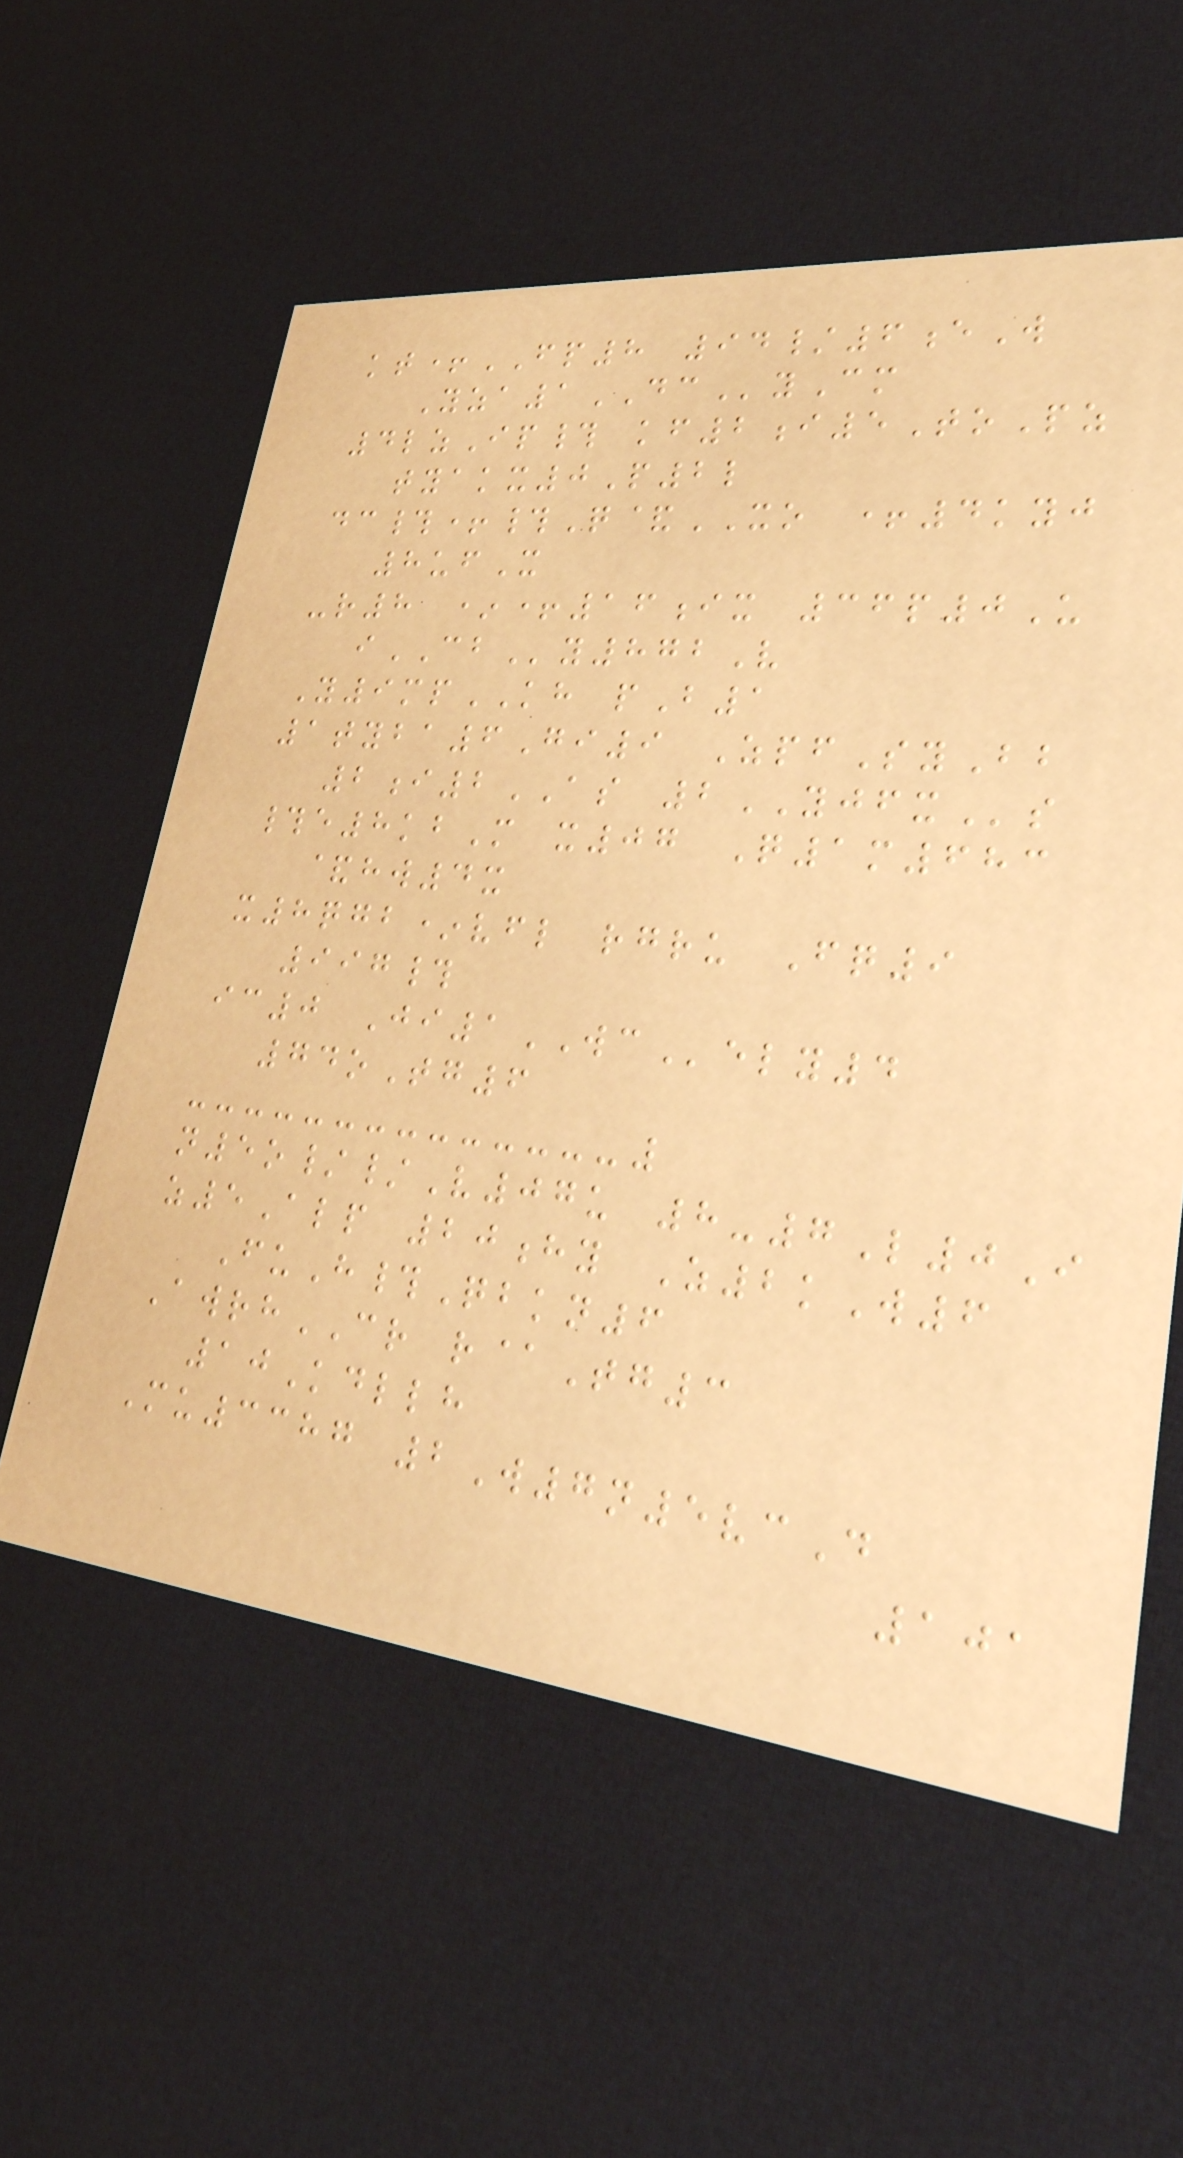kt+FP8 94/6eW
Yza1DCyCm
4lzIp# kf2i5ToPz
tyakx0P2l
dc#+#Q&XO +4kyj
8ufX
-r8 *+16ix 36p0U
iCBy872V
Y9mpKH pB1
1tyba6Gi9 ZpfSyBb
2i2AS 2YJFXs
#e8kbM x07 Q1m683
&hw4x
x8qgb*vfl rgru Fq9
997#
ic0 Ji1WCely4
74oTg6
n5o//V07u 8-7L0I
z5Alp 20hy Z2kW6
FuH#Qbkn6
AwrhCR r@Tg3
10Kdllh
Mu3387 2W7n5vcD
101
